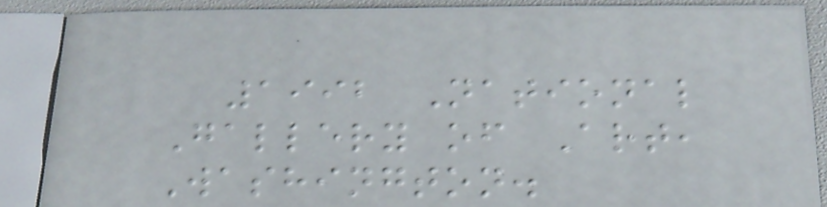1992 National
Gallery of Art,
Washington.
